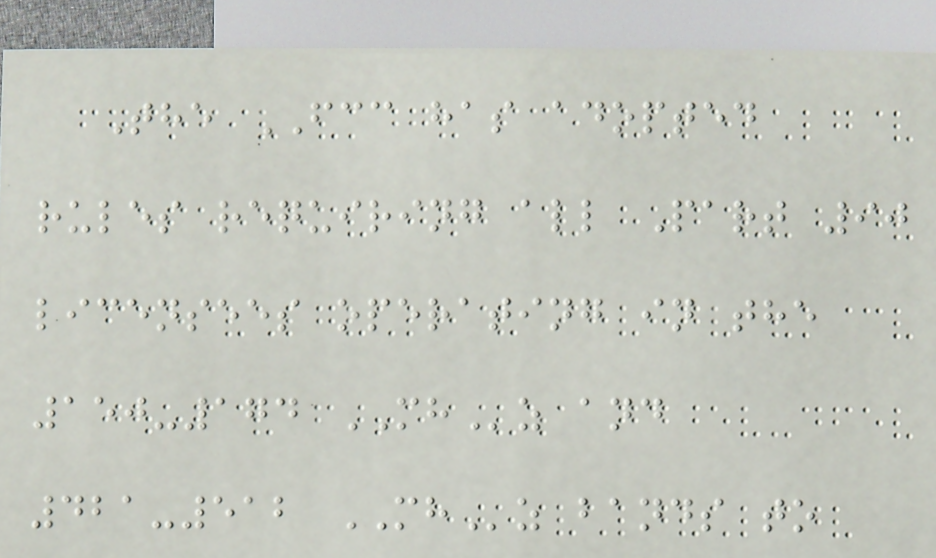The FCC has adopted
rules requiring all Part 90
licensees operating in the
150-174 MHz and
421-512 MHz bands to
